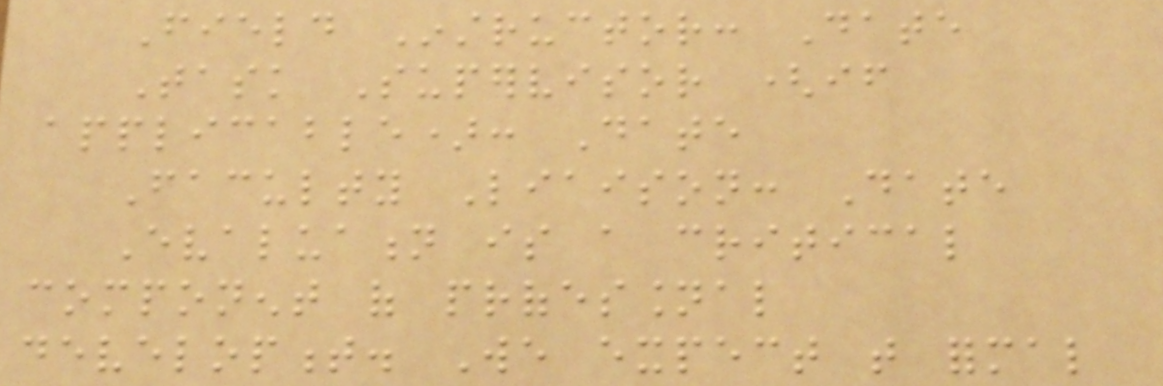Field Instructor: Date
Task Supervisor (if
applicable): Date
Faculty Liaison: Date
Evaluation is a critical
component of professional
development. We expect that formal
